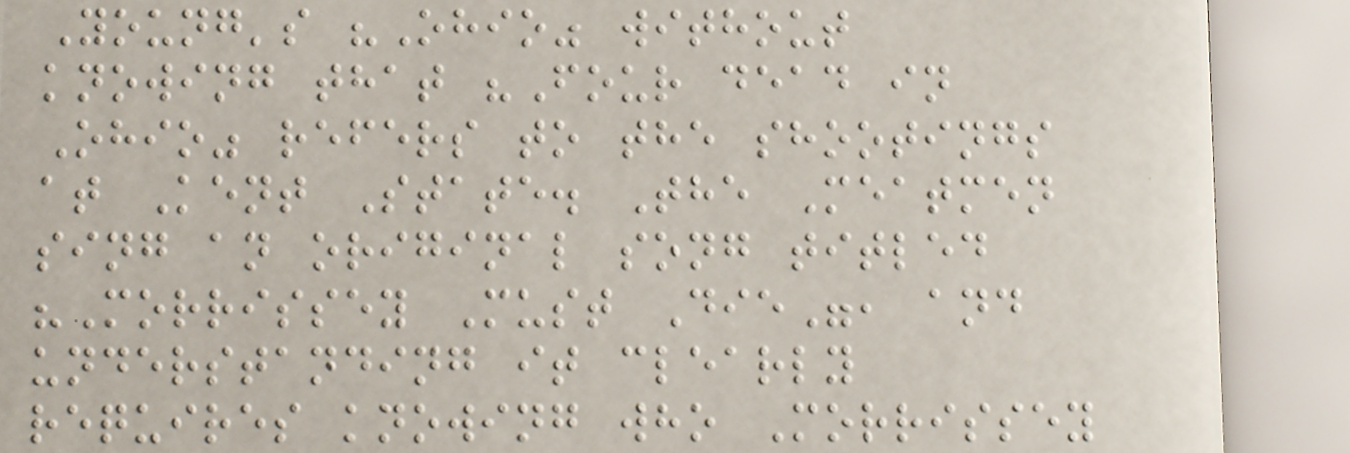Young's "Ohio" without
knowing that "Four dead in
Ohio" refers to the shootings
at Kent State. The Meatmen
sing an original song titled
"Morrissey Must Die", and
understanding it clearly
requires knowing who Morrissey
